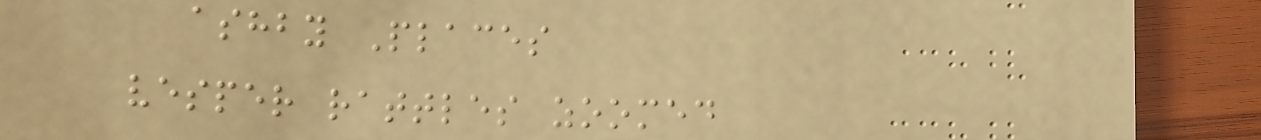ashby Places
vesper rattles zoomed
